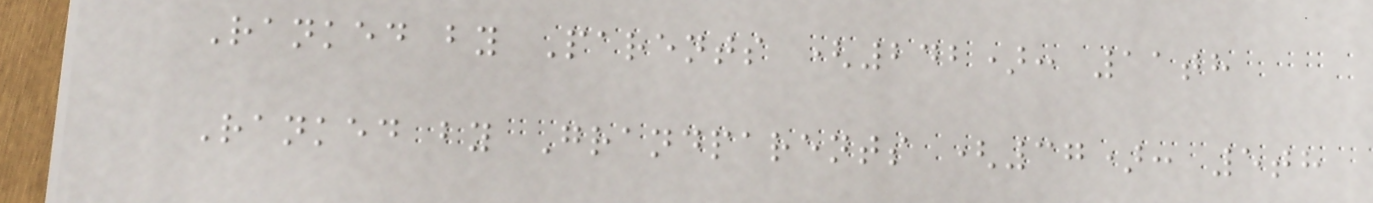Ranked by Parents (242): 11th
Ranked by Grandparents (37): 5th
